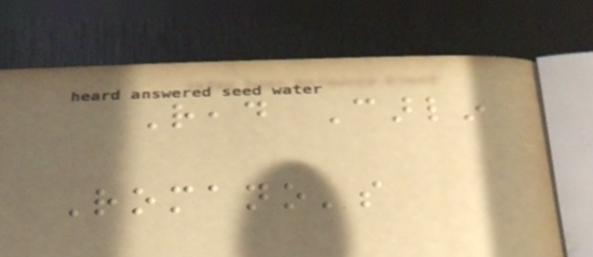Read Carlin
Romano's
